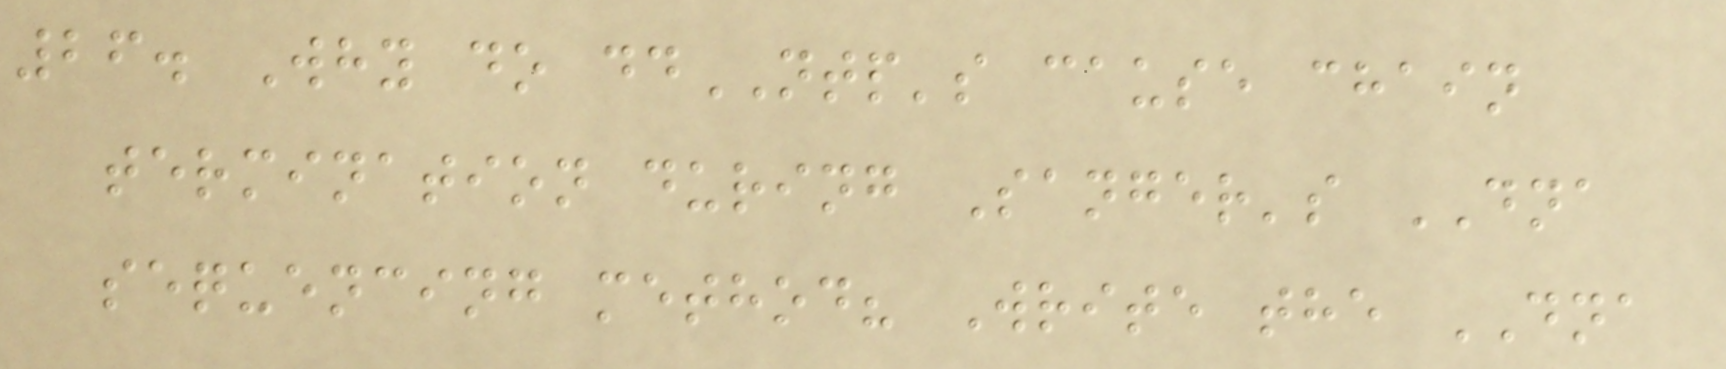26. Why do ddNTP's cause chain
termination during Sanger's DNA
sequencing method? Write the DNA
